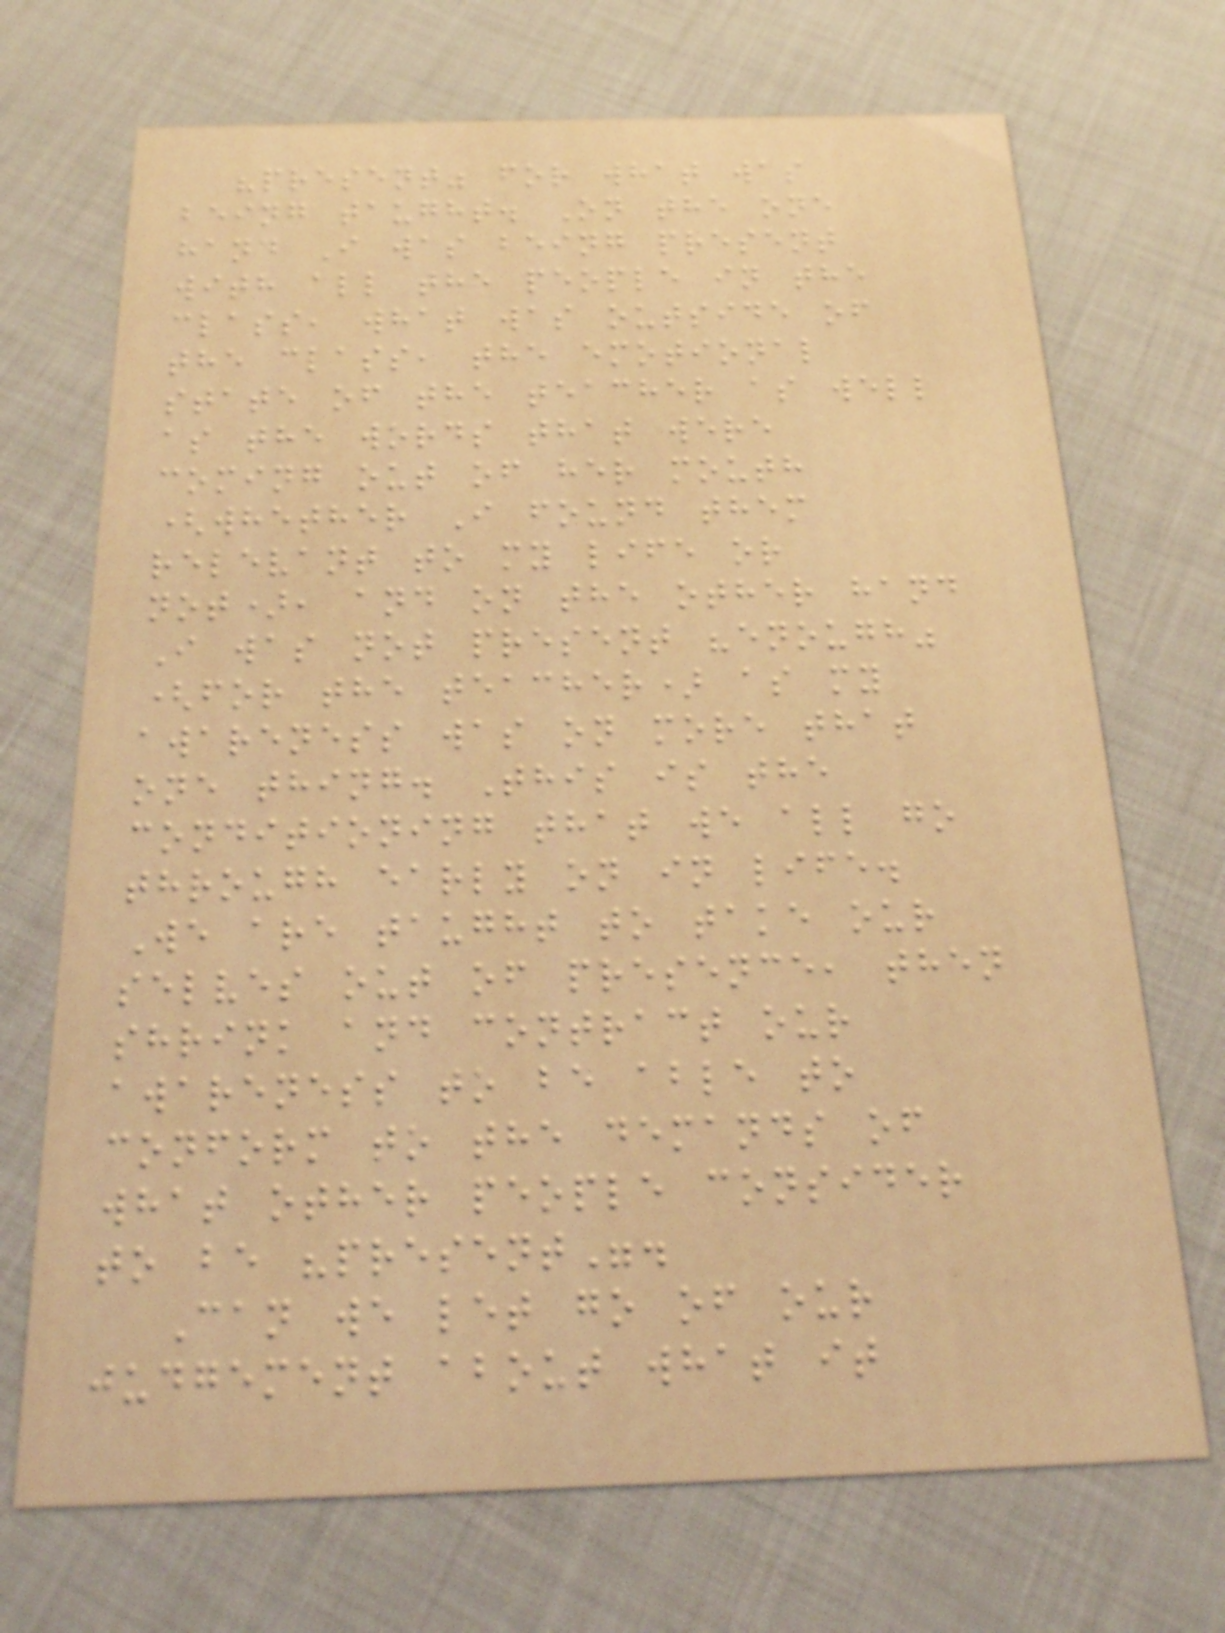"present" for what was
being taught. On the one
hand I was being present
with all the people in the
class, what was outside of
the class, the emotional
state of the teacher as well
as the words that were
coming out of her mouth
(whether I found them
relevant to my life or
not), and on the other hand
I was not present "enough"
(for the teacher) as my
awareness was on more that
one thing. This is the
conditioning that we all go
through early on in life.
We are taught to take our
selves out of presence, then
shrink and contract our
awareness to be able to
conform to the demands of
what other people consider
to be "present".
Can we let go of our
judgement about what it
